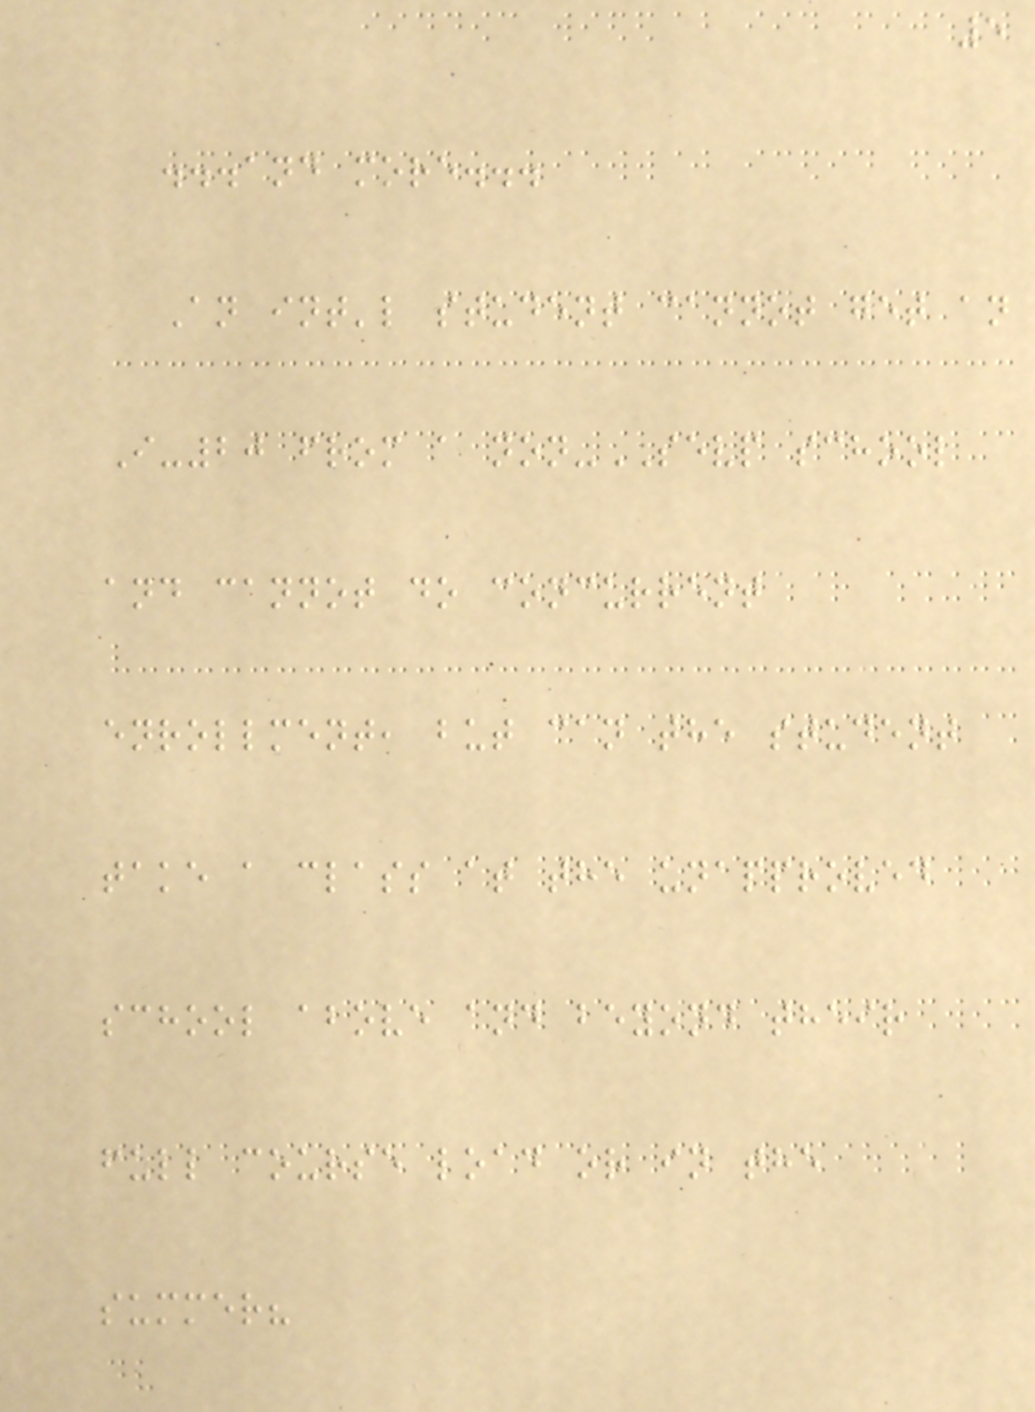5
...and more...
An int'l student cannot get an
I-20 from a non-SEVP school
and cannot do concurrent
enrollment, but can the student
take a class at the unapproved
school above and beyond their
full course load or in the
summer?
